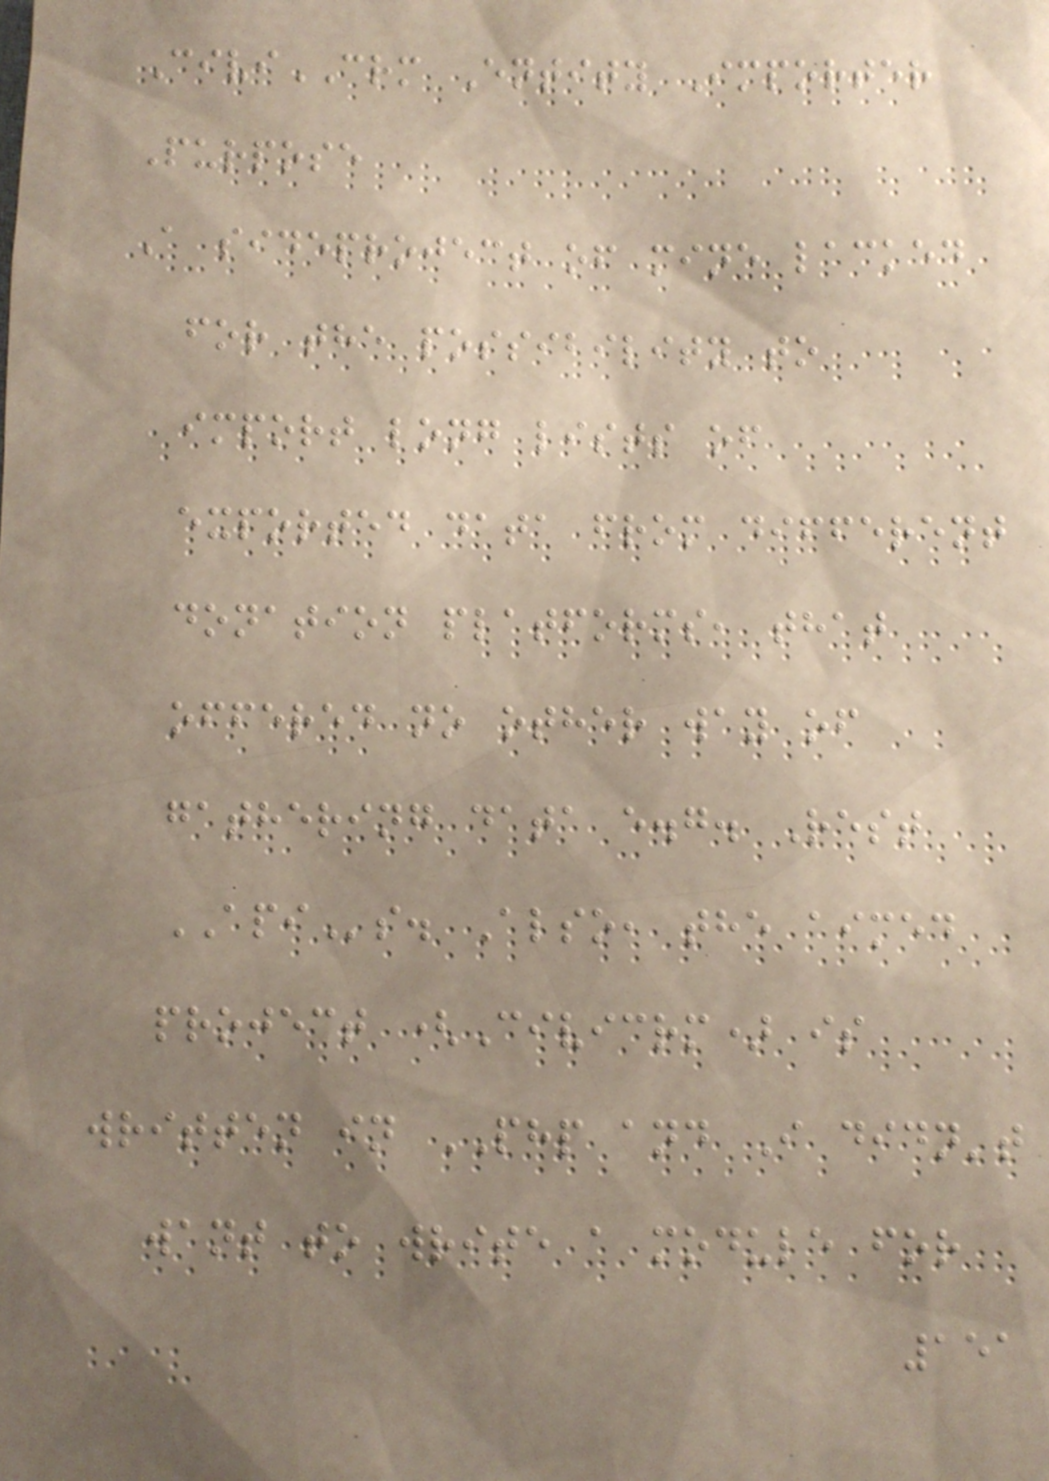CiviCRM Entity Importer
Purpose
A sideproject of mine lacked
for the possibility to
import long lists of
exported data from different
donation platforms, that
offered no other way of
gathering data e.g. Rest
APIs. Also, the aimed
project (Civicrm) is
written in PHP and I didn't
want to write a module for
151
